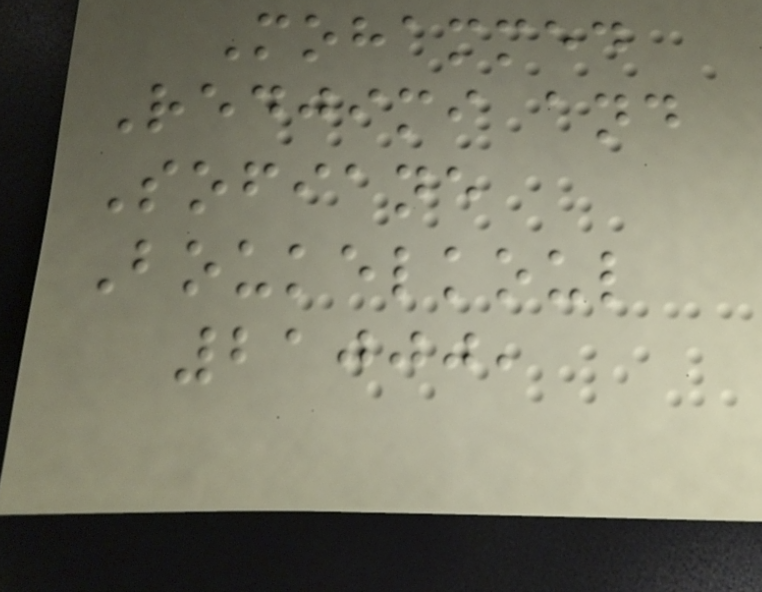Mohammed
Redjimi and
Sofiane
Boukelkoul
21000,
